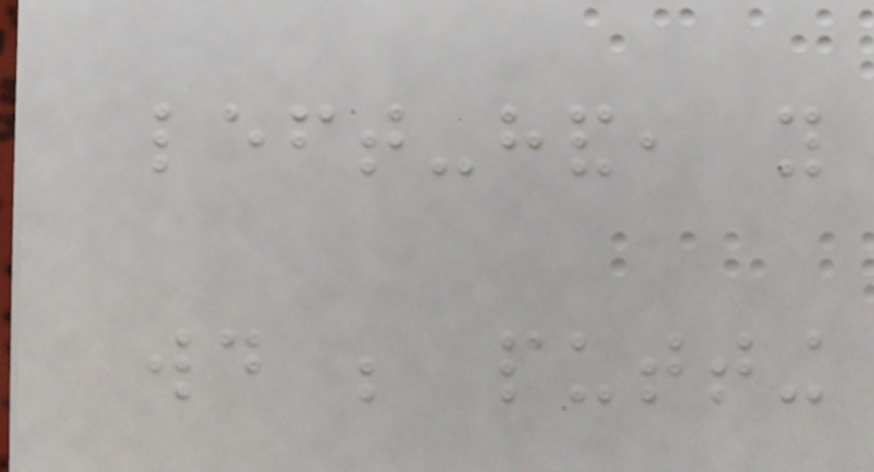left-hand, you
would be putting
